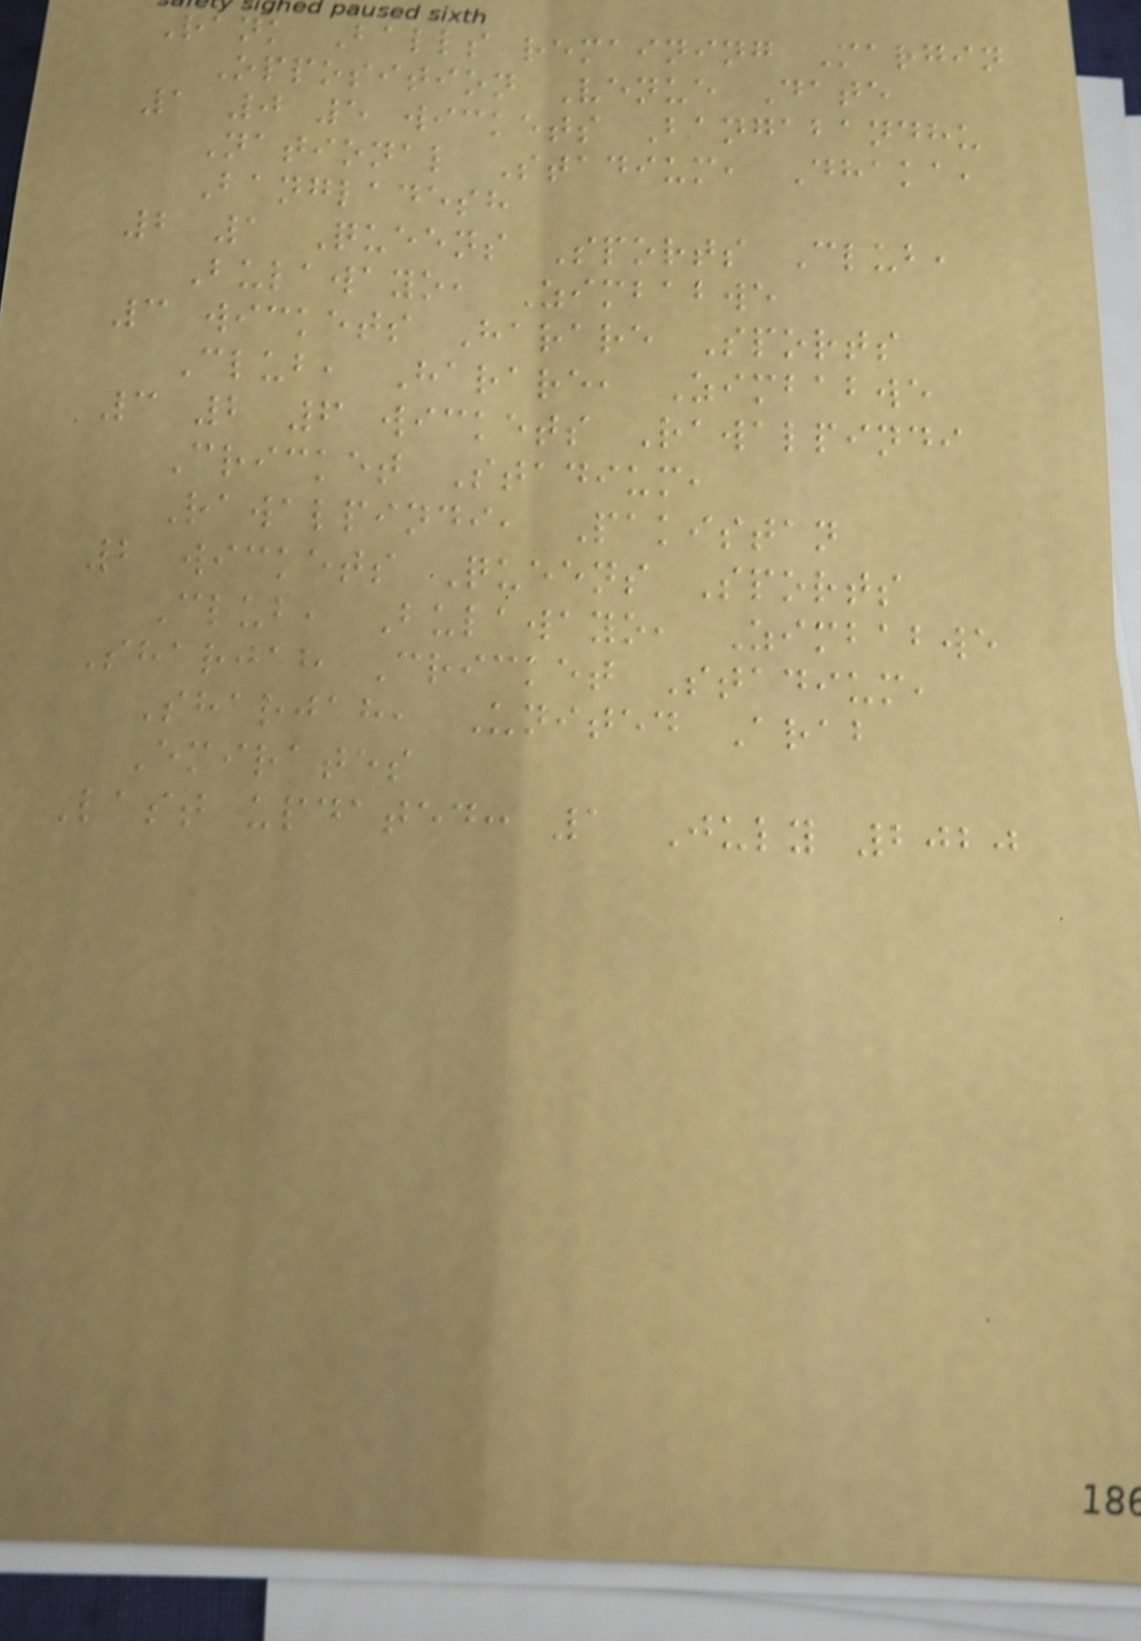Rank Balls remaining Margin
Opposition Venue Date
1 0 5 wickets Bangabandhu
National Stadium, Dhaka,
Bangladesh
2 1 Queens Sports Club,
Bulawayo, Zimbabwe
3 wickets Harare Sports
Club, Harare, Zimbabwe
3 2 6 wickets Rawalpindi
Cricket Stadium,
Rawalpindi, Pakistan
2 wickets Queens Sports
Club, Bulawayo, Zimbabwe
Sharjah Cricket Stadium,
Sharjah, United Arab
Emirates
Last updated: 1 July 2020
